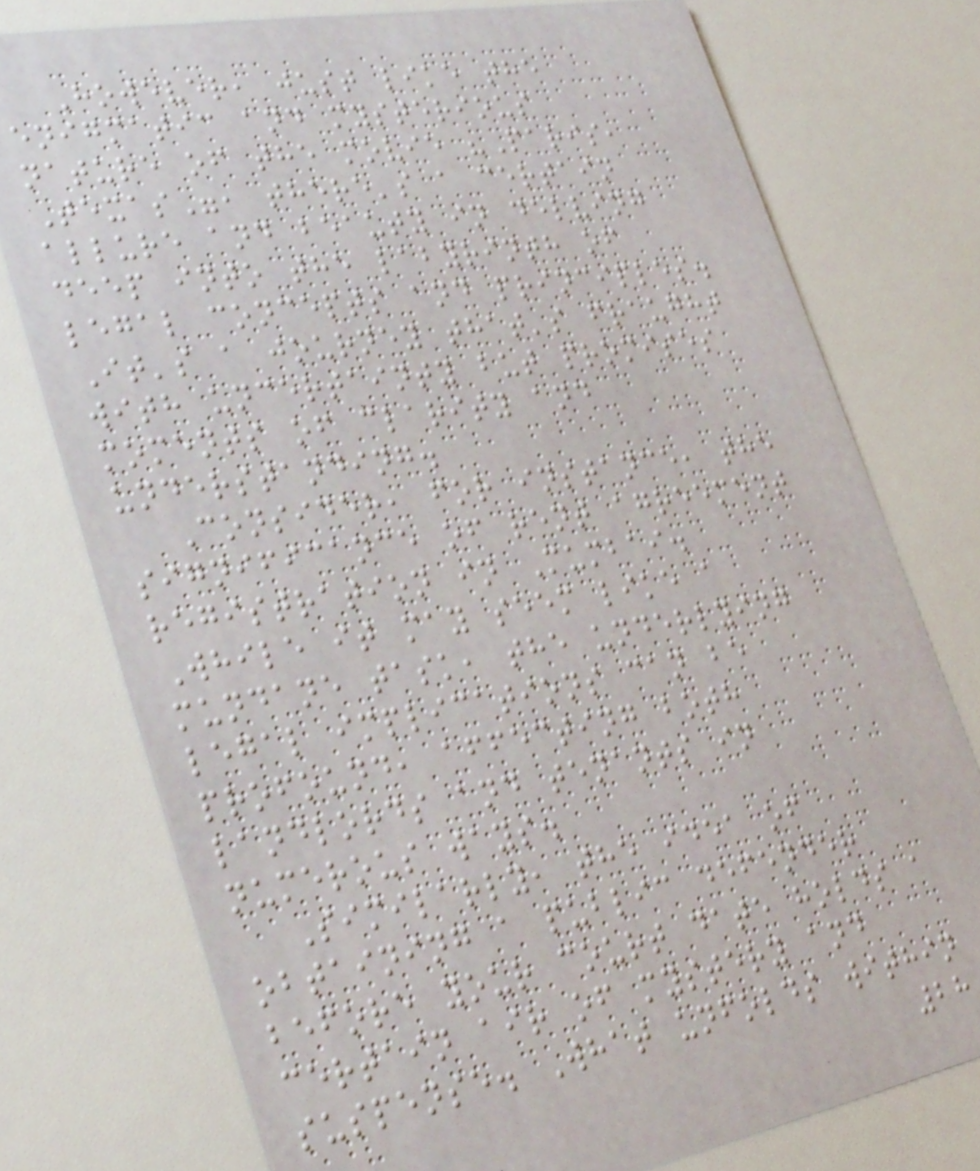However, just like the
enigmatic and mysterious
nature of the movie "Paris,
Texas", there's a certain
allure and beauty in delving
deep into the labyrinth of
legal concepts and principles.
It's a journey that's fraught
with uncertainty but promises
moments of clarity and
understanding.
Consider, for instance, the
significance of rent agreement
registration in Mumbai.
While it may seem like a
mundane task, the underlying
legal implications can be
profound, affecting both
landlords and tenants in
numerous ways.
Similarly, the idea of
obtaining a public defender
before your court date holds a
certain air of mystery and
suspense. What unfolds within
28
